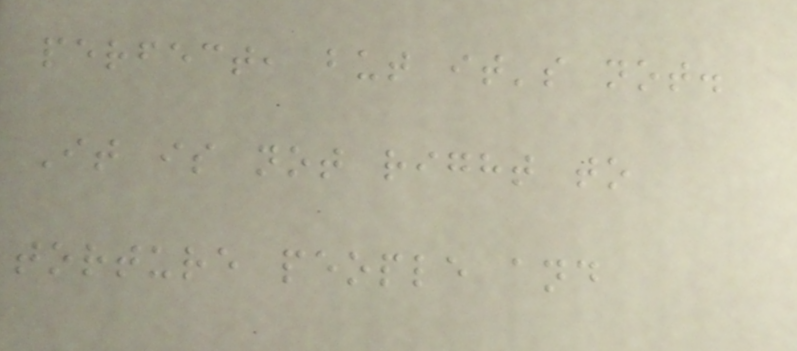perfect, but it's not.
It is not right to
torture people and
